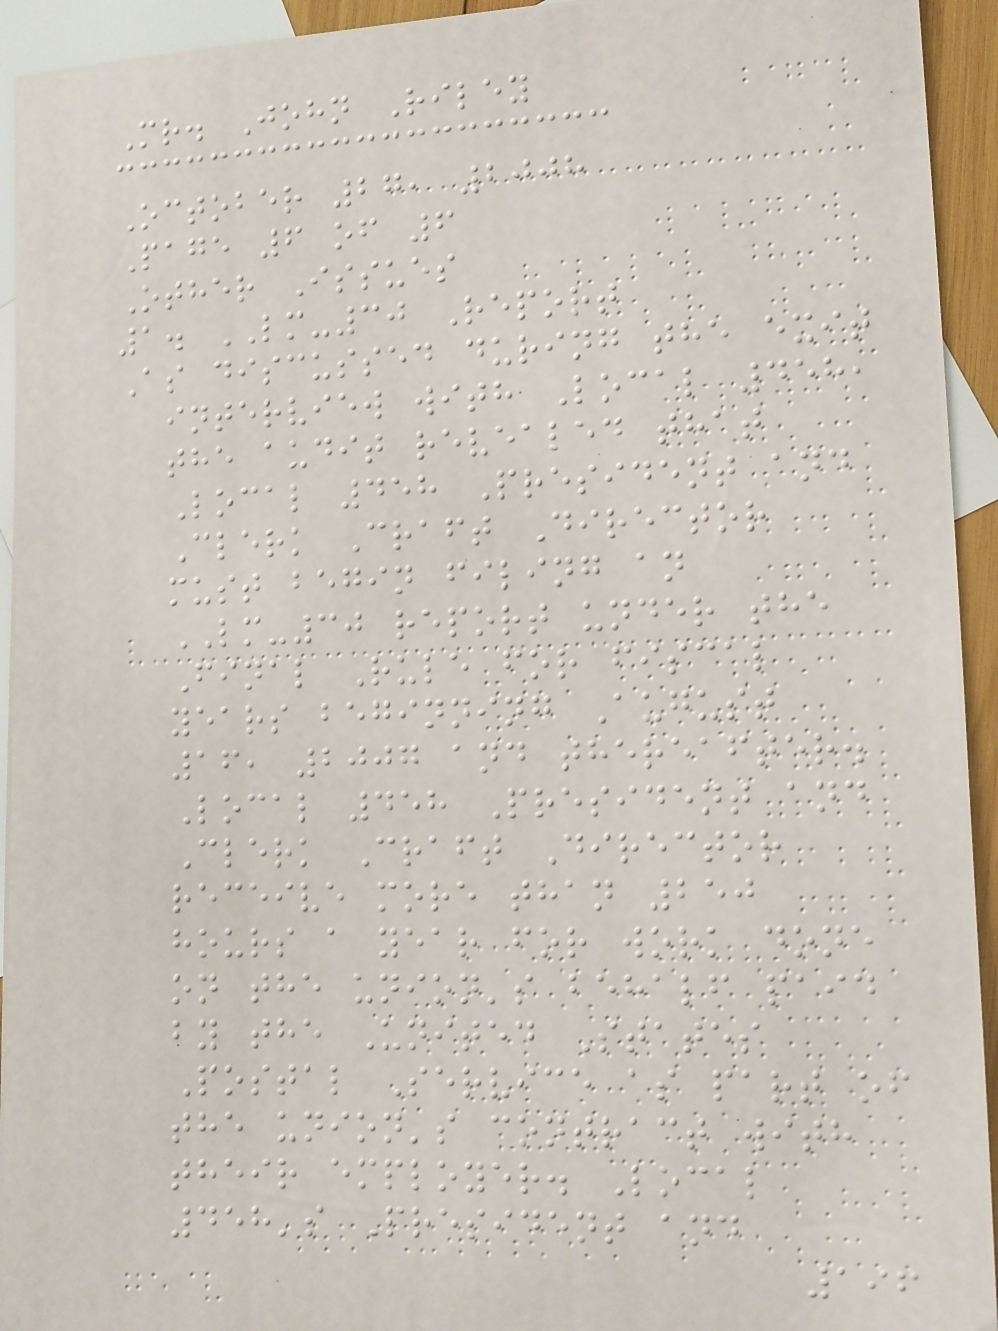Mr. John Riley
October 27, 2008
Page 6 of 6
Other Issues
1. LM-30 Report
As discussed during the exit
interview with Local 458,
the audit revealed that
Local 458 President and
Clerk Craft Director
must begin filing an
LM-30 report under the
Final Rule for fiscal
years beginning August
16, 2007 and thereafter.
Local 458 President and
Clerk Craft Director
receive more than 250
hours a year for work done
on the union's behalf paid
by the United States
Postal Service as part of
the union's contract with
their employer. Local
458's President and
196
